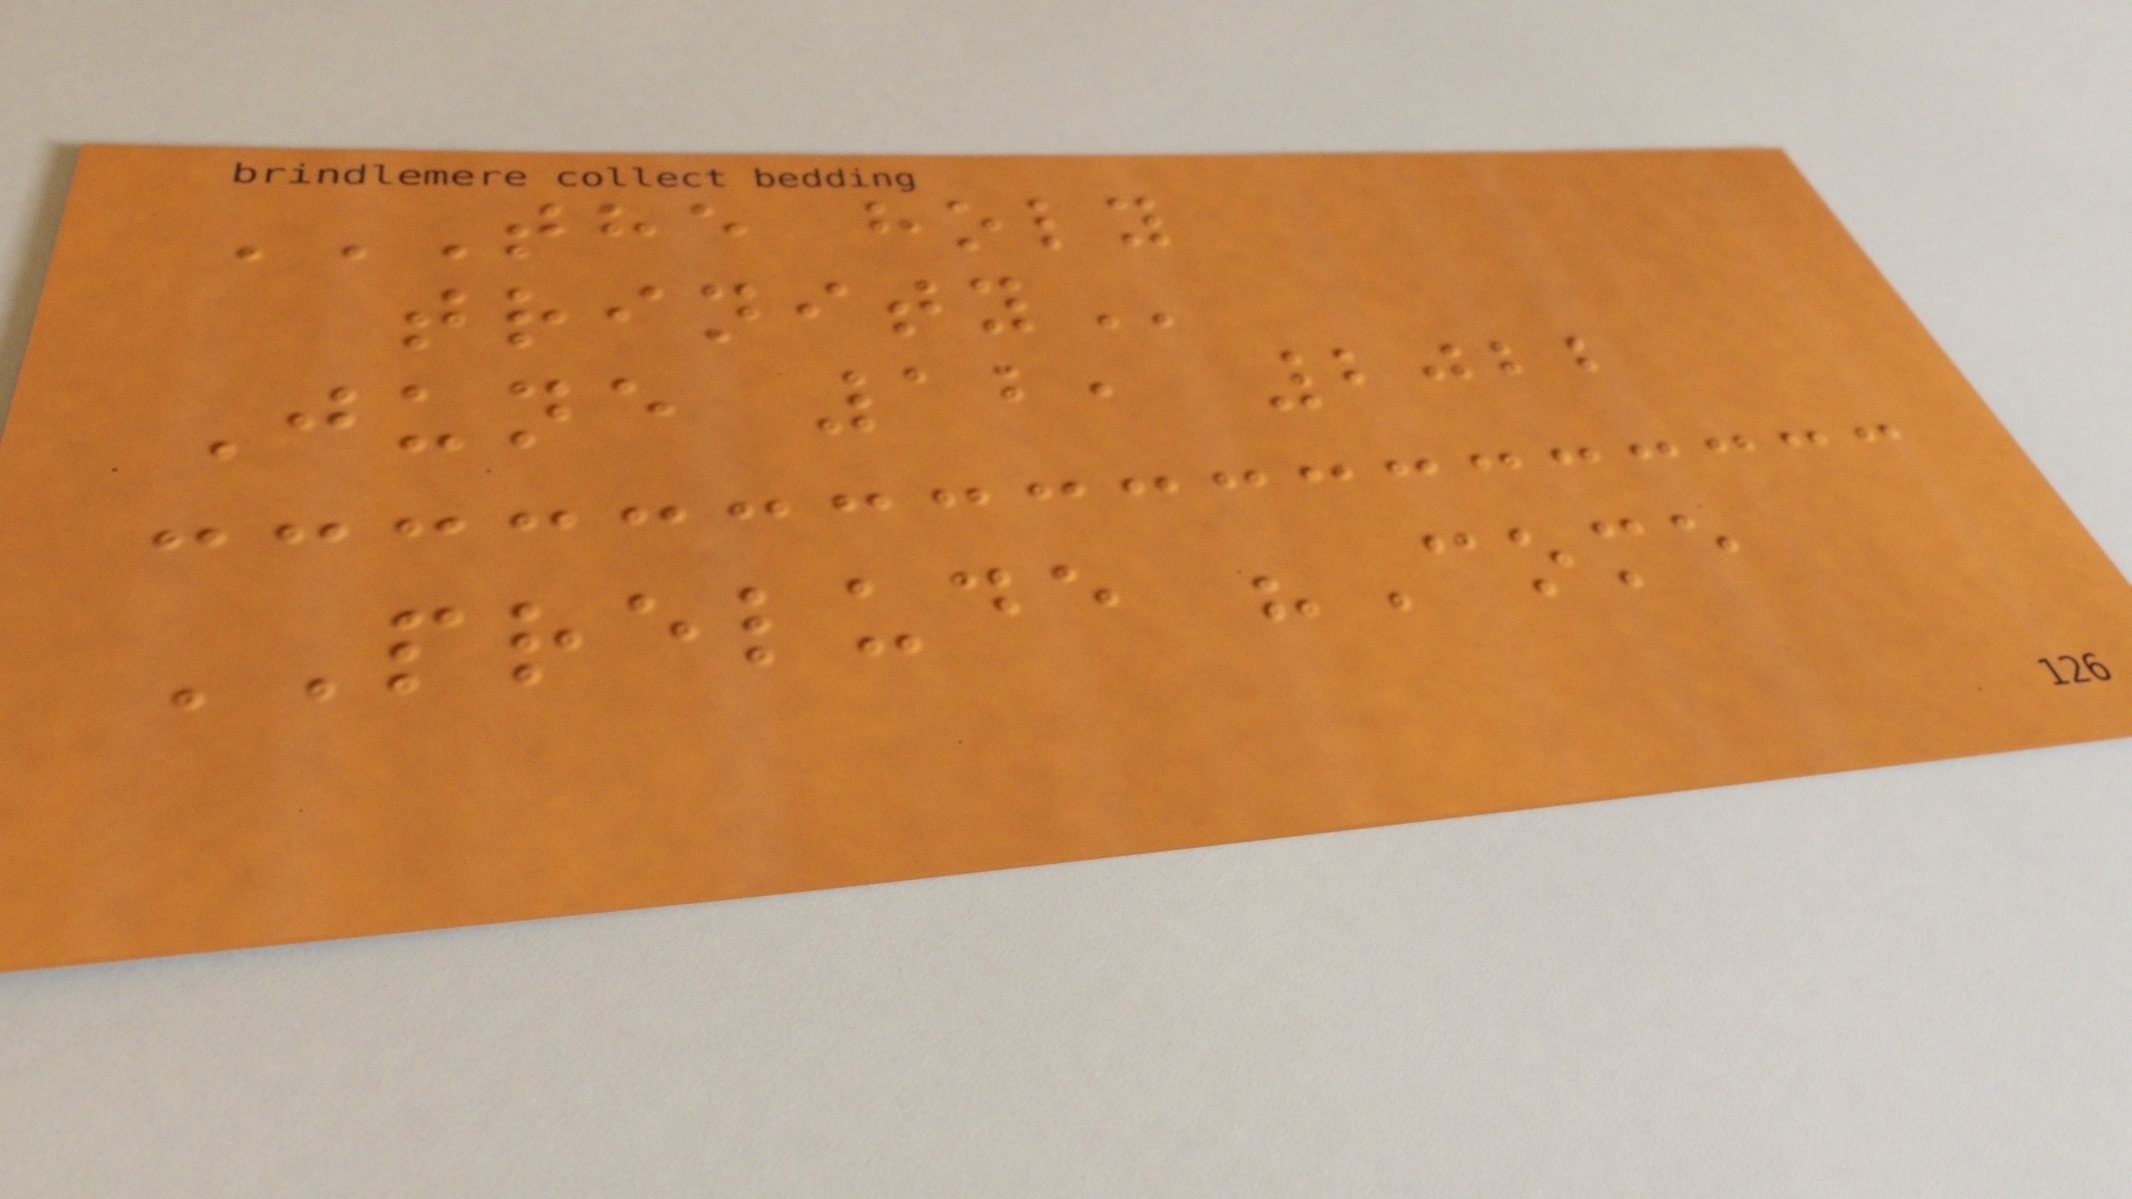THE HOLY
TRINITY
June 12, 2022
PRELUDE "Come
